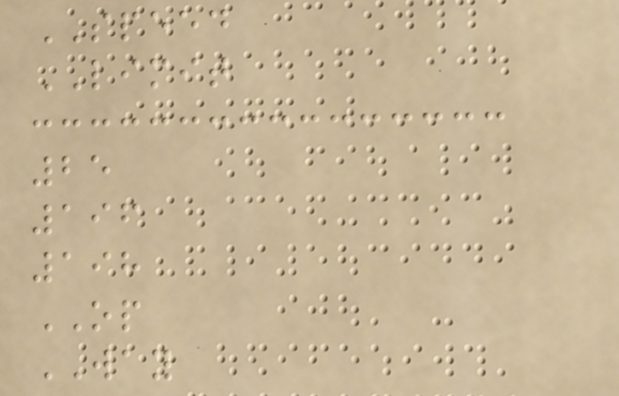SPEED
LIMIT
25
196
198
OP
WAY
